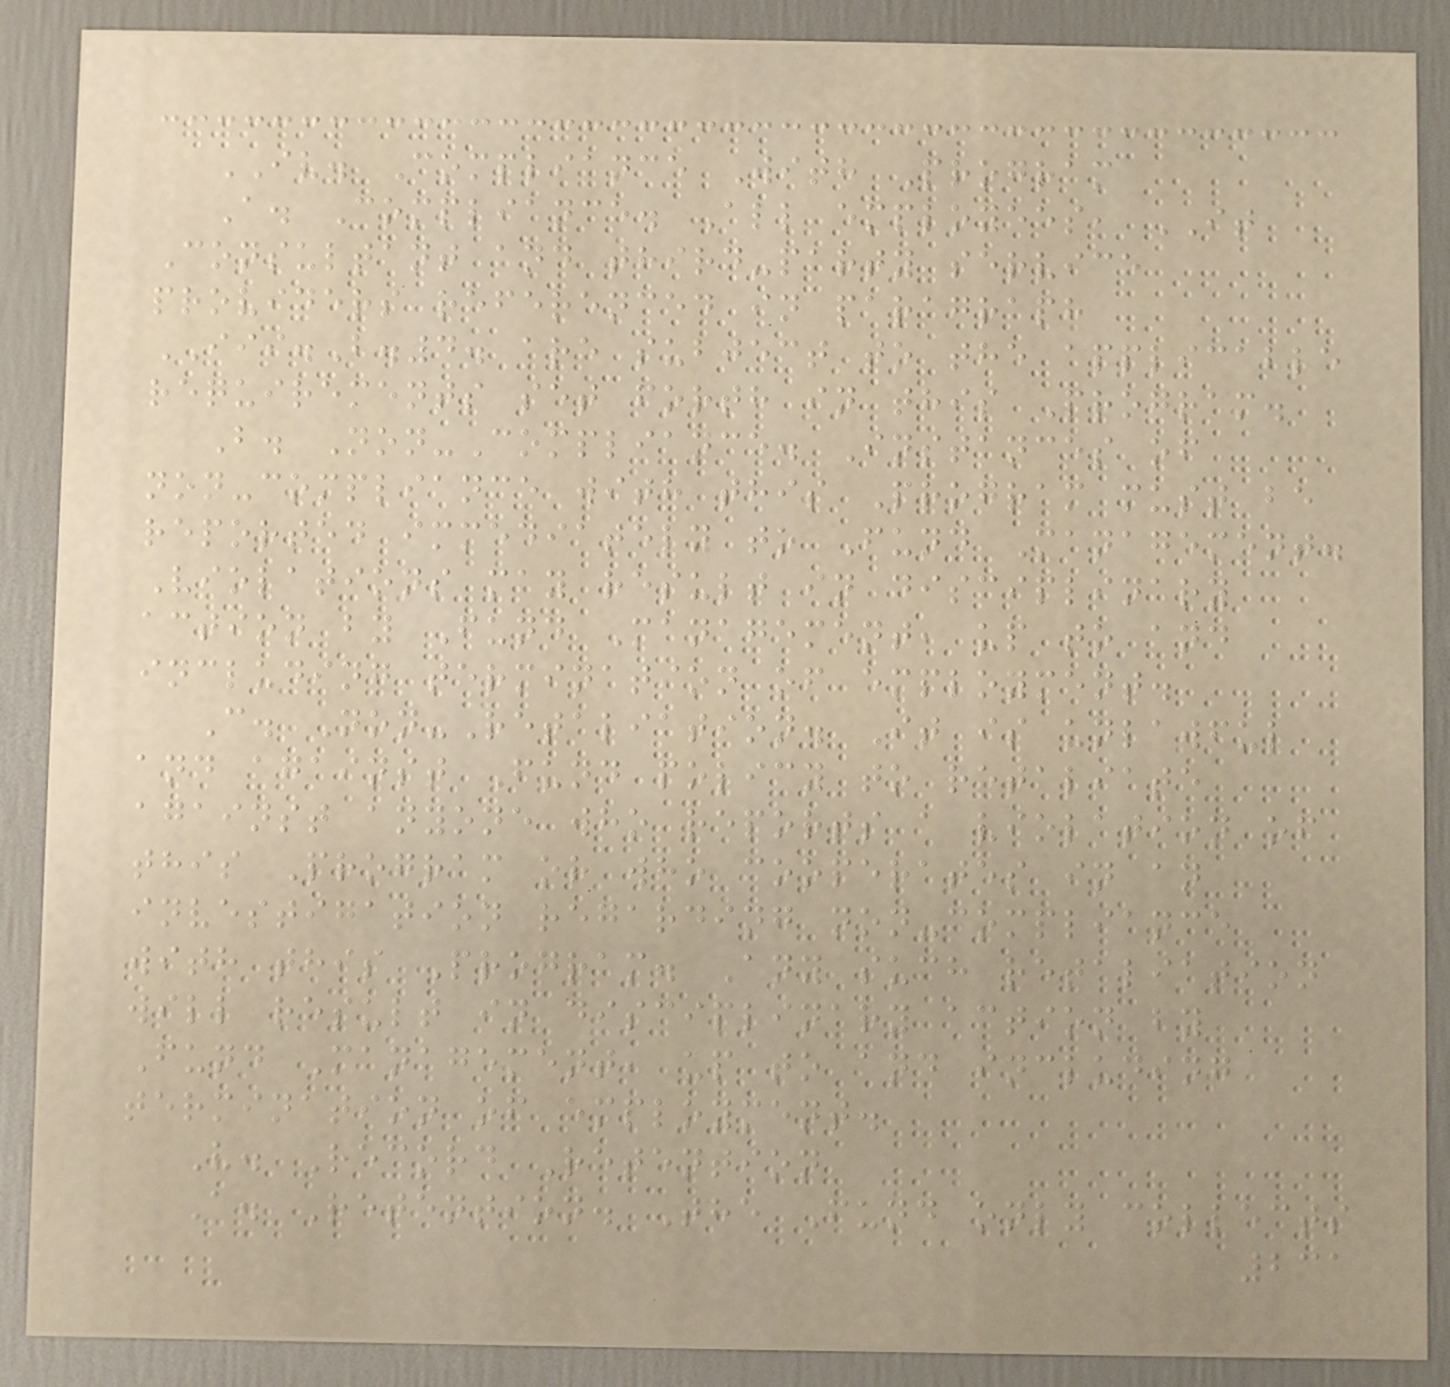IV. Compliance With Program
A. Compliance. All employees, IT
Consultant and third-party service
providers referenced in paragraph
III.B.4. are subject to the applicable
requirements set forth in this Program.
B. Non-Compliance. Instances of
non-compliance with this Program must be
reported immediately to Fund Management.
Violations may result in disciplinary
action by Fund Management, up to and
including termination of employment.
C. Non-Retaliation. It is unlawful
and against Fund policy to retaliate
against anyone who reports a violation of
this Program or who cooperates in an
investigation regarding non-compliance
with this Program. Any such retaliation
will result in disciplinary action by
Fund Management, up to and including
termination of employment.
V. Record Retention
A. Retention. The Fund only collects
231
